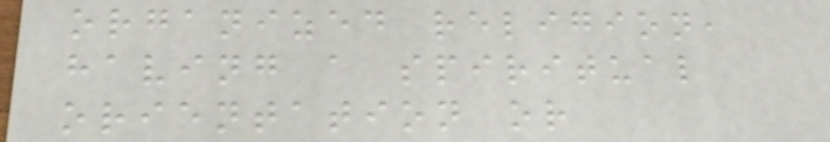organized religion,
having a spiritual
orientation or
